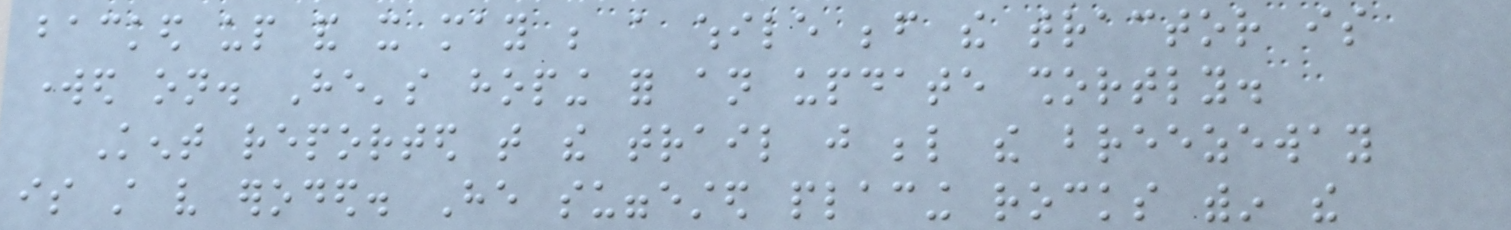backed up and it may be a while before the tractor is
worked on. He's hoping for an update shortly.
Kent reported that the trail just below the breezeway
is still very eroded. He suggested placing rocks within the
